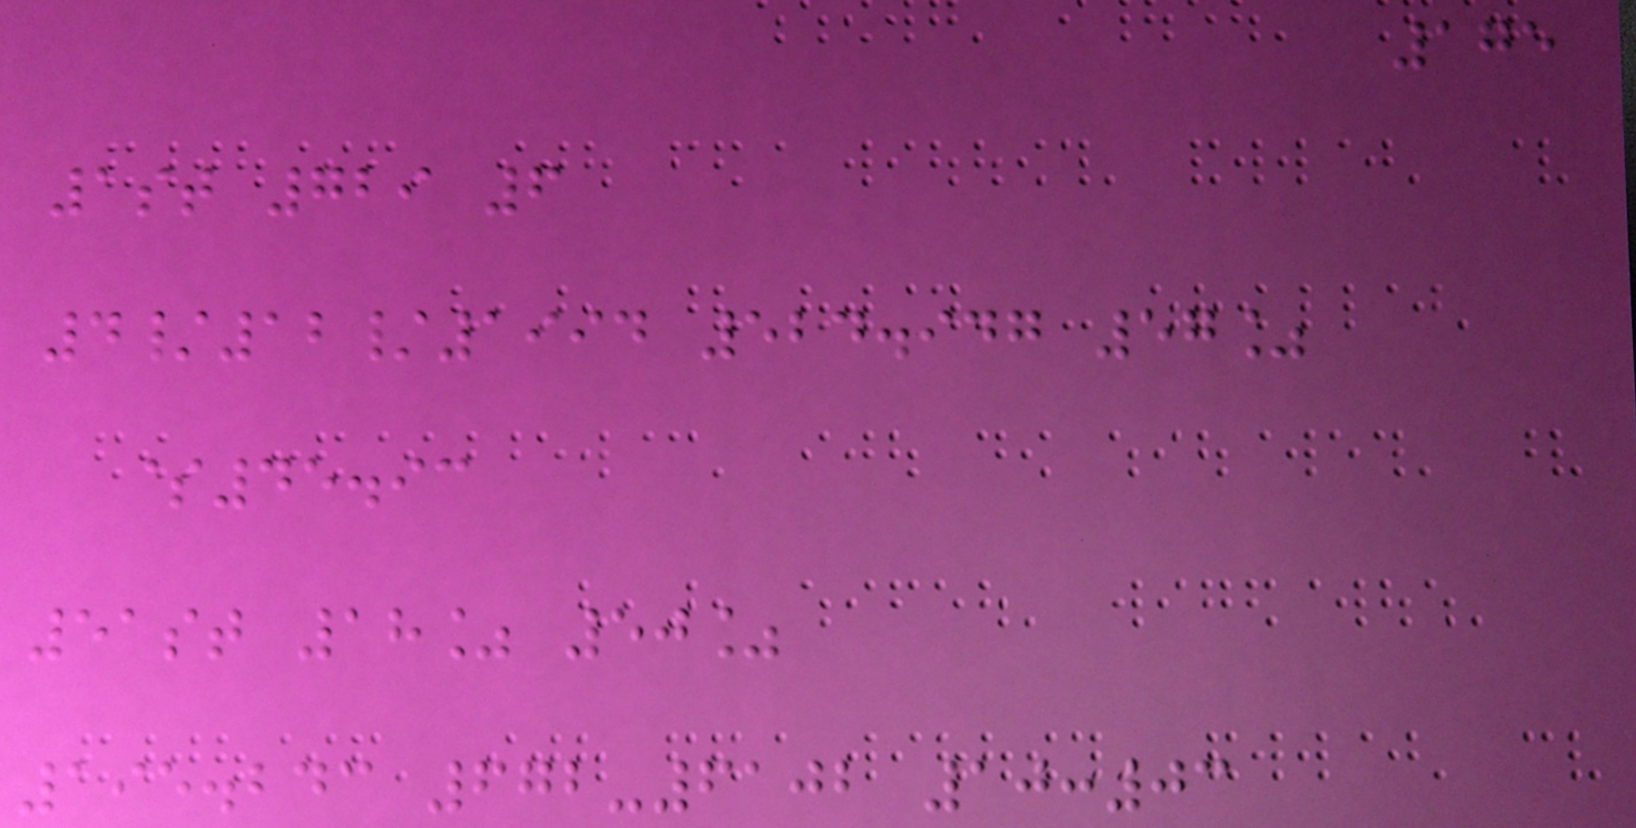175
1st 729 6
4/12/1994 524.947 57%
$45.93
51st 18% 50%
195.243 672-6102 10:03
